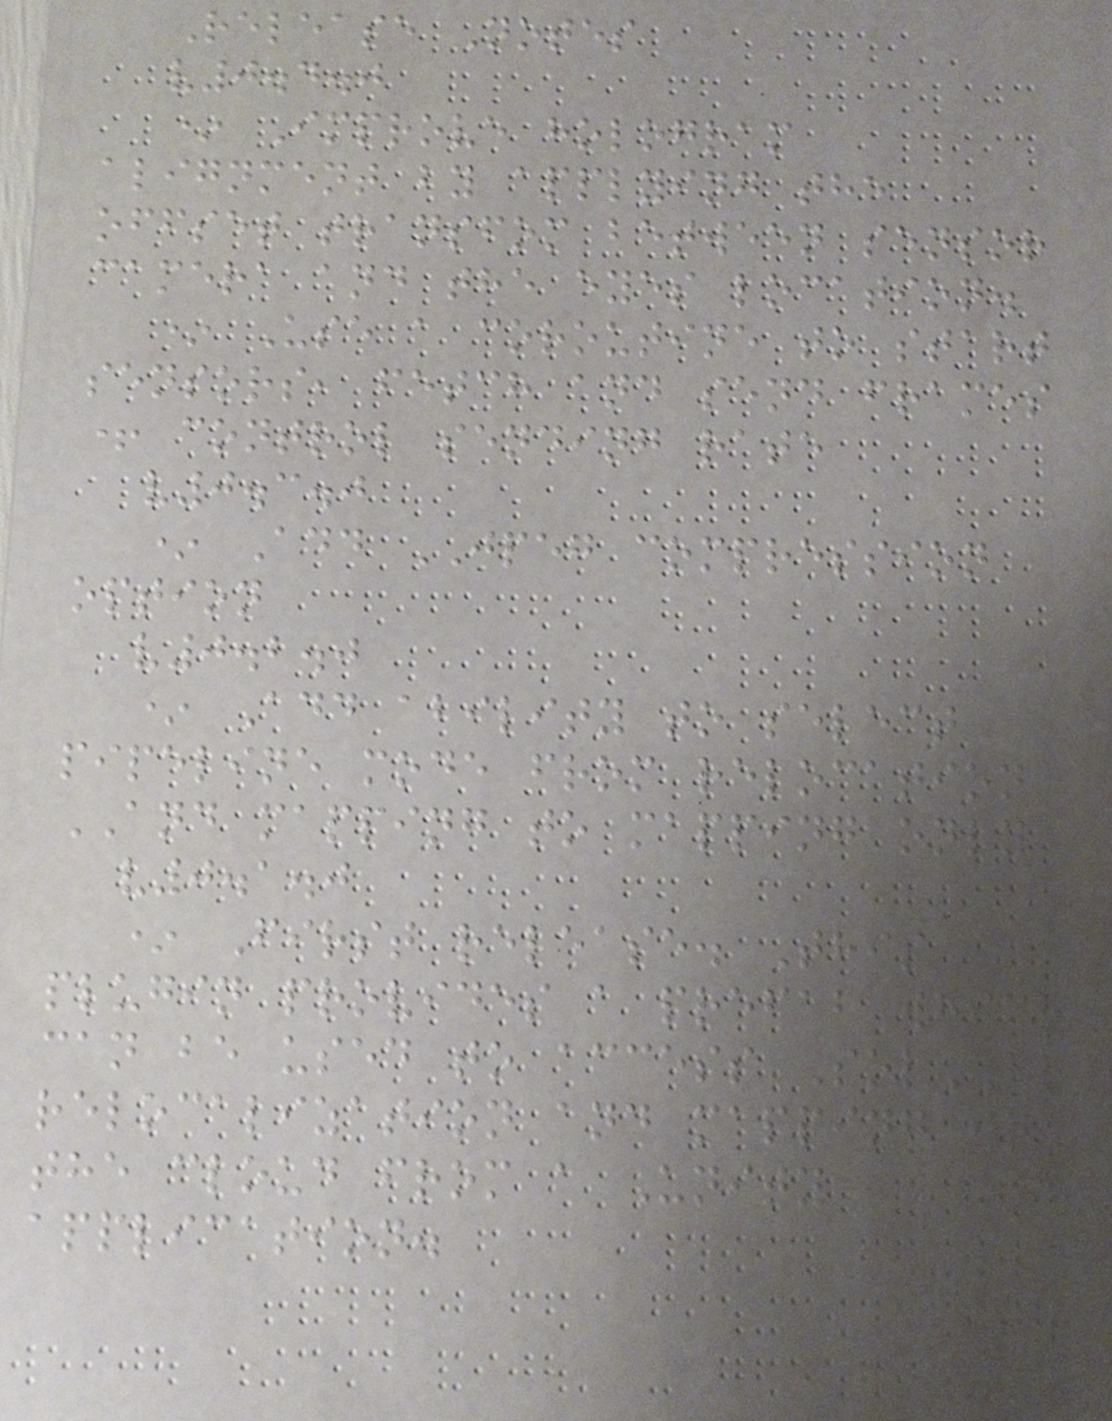Release Notes
v0.4.0
* Improve hologram
alignment by applying the
offset transfom between sensor
camera and the eyes location.
* Use a coroutine to start
sensors, fetch and send frames
+ control sending rate
v0.3.0
* Add JPEG compression
option
v0.2.0
* Add ability to select
pipeline mode from relocation
AND mapping to mapping only
v0.1.0
* First release. This
plugin provides a prefab which
can be used to access SolAR
relocalization and mapping in
the cloud from a Unity
application.
